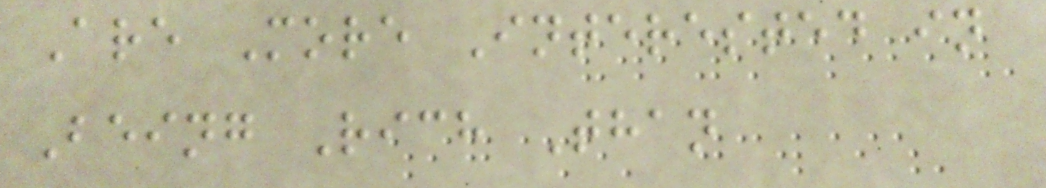Are More Interested in
Being Rich Than
